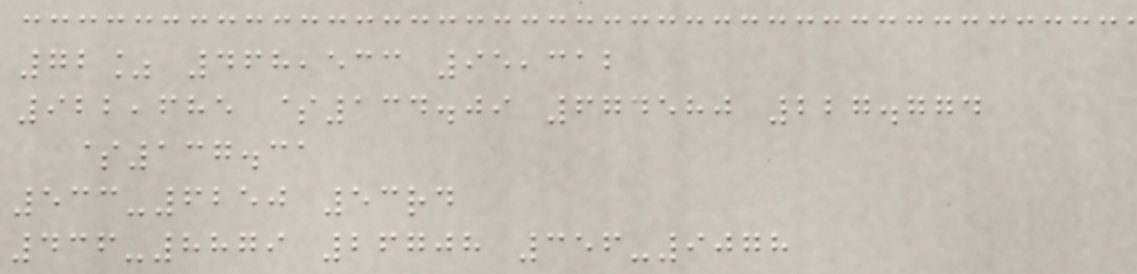72% 468,533 95,312
922,685 $134.09 674580 227.774
$137.31
533-6250 53rd
436-8879 26708 356-9078
